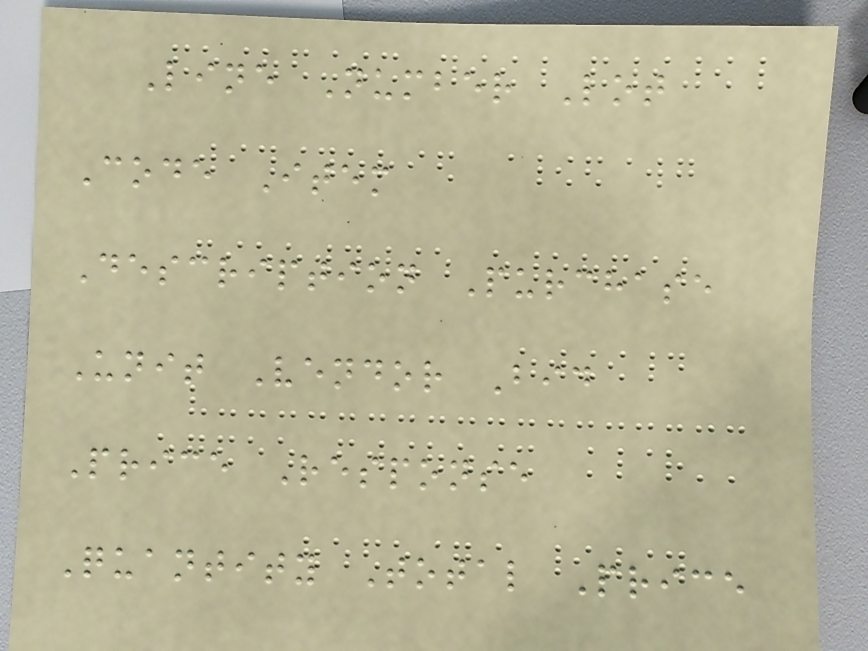Line Number Lot
Code Item
Description Purchase
Unit Vendor Bid
Price Response
Quantity Total Price
